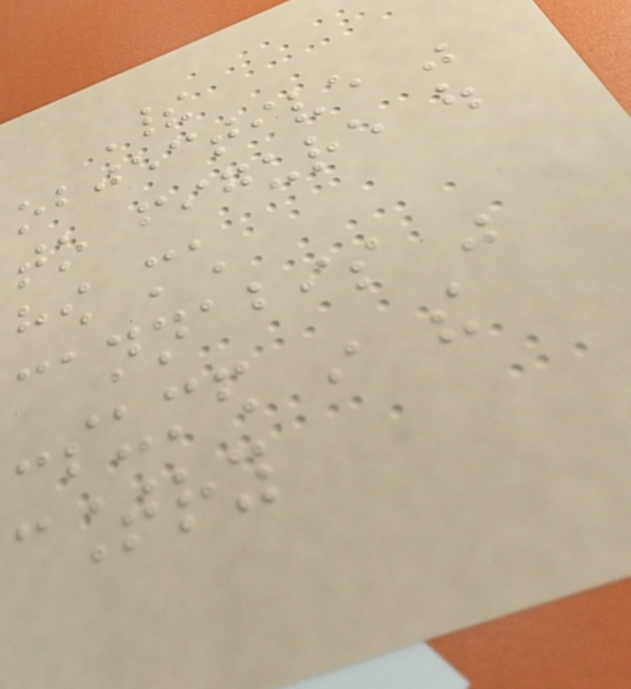Their
objective was
to figure out
how much
cannabis was
consumed in the
country
